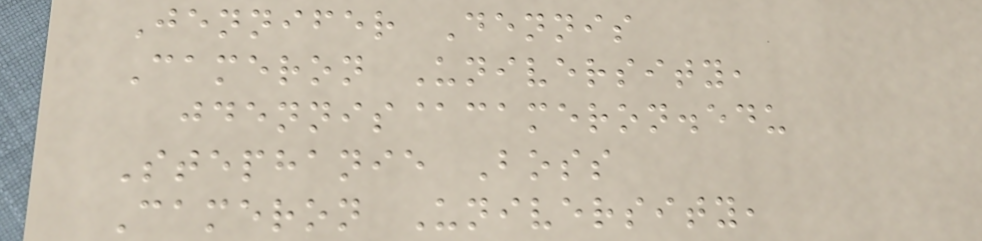Jennifer Dennis
Cameron University,
jdennis@cameron.edu
Stephanie Boss
Cameron University,
